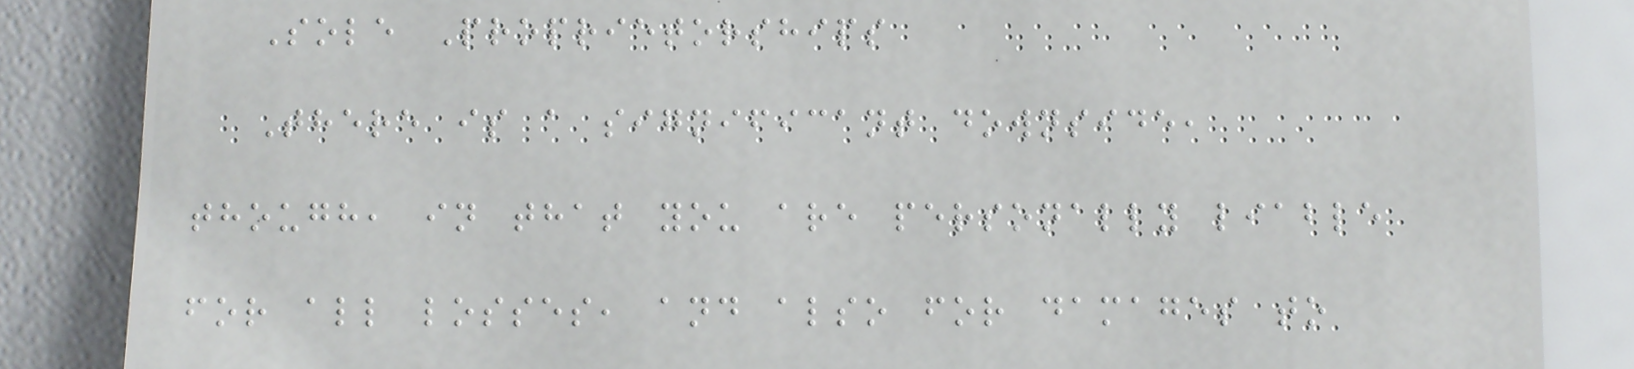Sole Proprietorships
There is a significant downside,
though, in that you are personally liable
for all losses, and also for damages to
